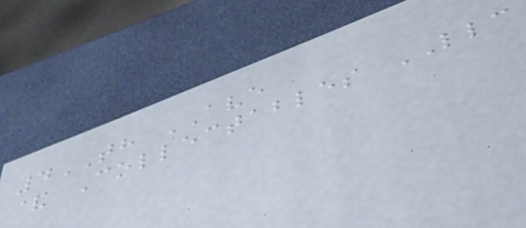4TH AVE
& Collectables LLC
